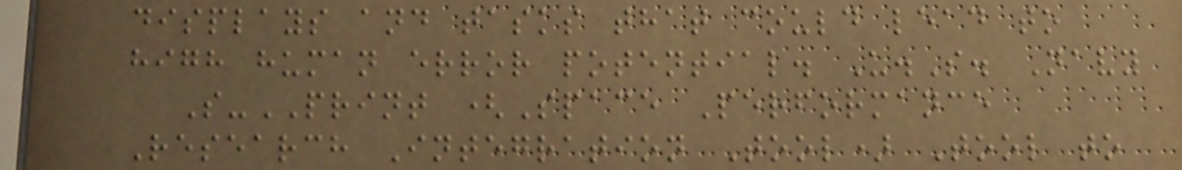displays and tasks that could lead to
high human error potential. U.S. Navy
S-PRINT (Space Performance
Research Integration Tool) Tool to
